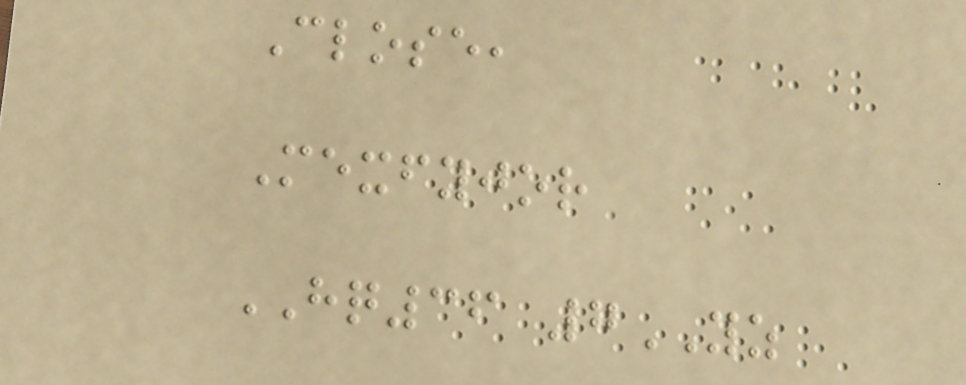Close,
Mexfyjor
HQ36 7YZ
